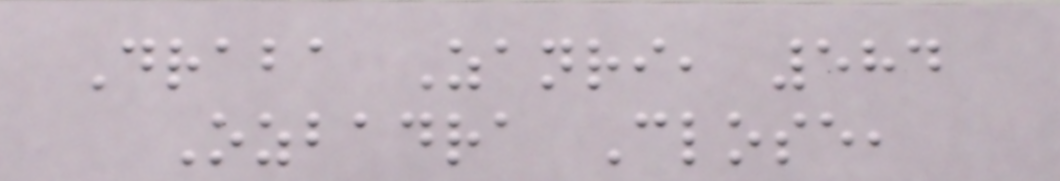Draba Zanri, 584
Ozbadra Close,
